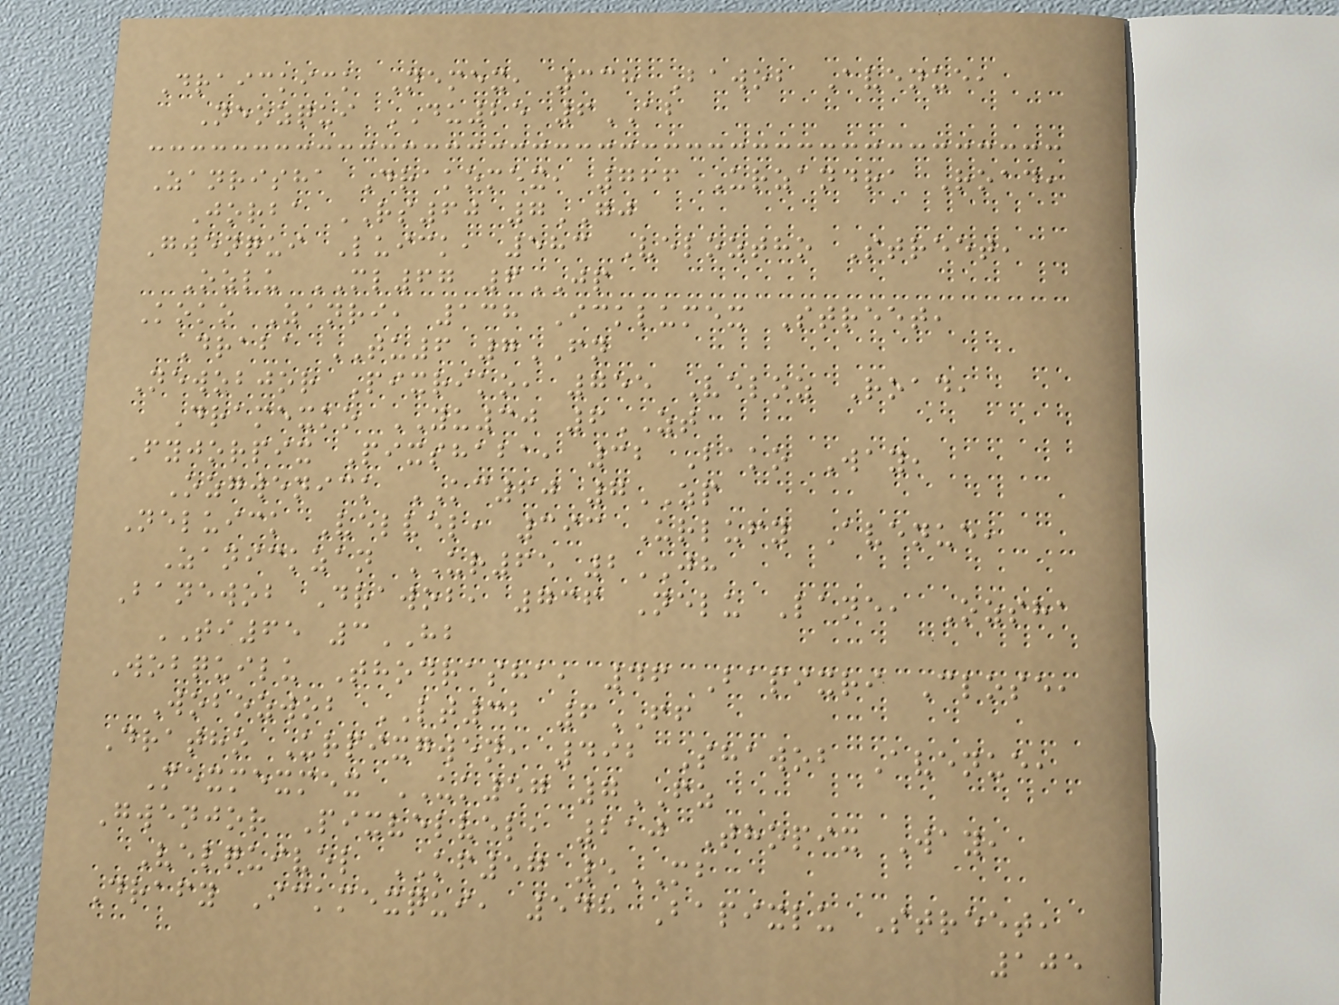Draickick Nemex, 338 Bawob Avenue,
Neozqui DU25 6AB
Zanrisha Drakomex, 766 Urzandra Road,
Jorba RS60 7GJ
Gwenqui Luick, 583 Veloztho Street,
Ozlu ML67 6JP
Koko Zanri, 138 Icklumex Street,
Draba TU6 7FN
Newobjor Pixriko, 755 Veloz Road,
Dramexko YU30 6ZT
Fyjorpix Pixshaba, 32 Bako Way,
Ozgwenick KC60 7ZP
Neluick Velvel, 393 Urlufy Avenue,
Zanickzan UR65 2JH
Banewob Drawob, 736 Nelu Lane, Ozsha
TI65 3HB
Wobquilu Thodrasha, 46 Bapixri Close,
Wobozwob LT32 6FF
Dratho Urpixgwen, 492 Shawob Avenue,
Mexmexmex UK57 7FZ
Gwenjor Pixvelvel, 210 Thopix Way,
Velquivel KF57 5MB
Drafy Ickmexqui, 548 Bapixlu Street,
105
